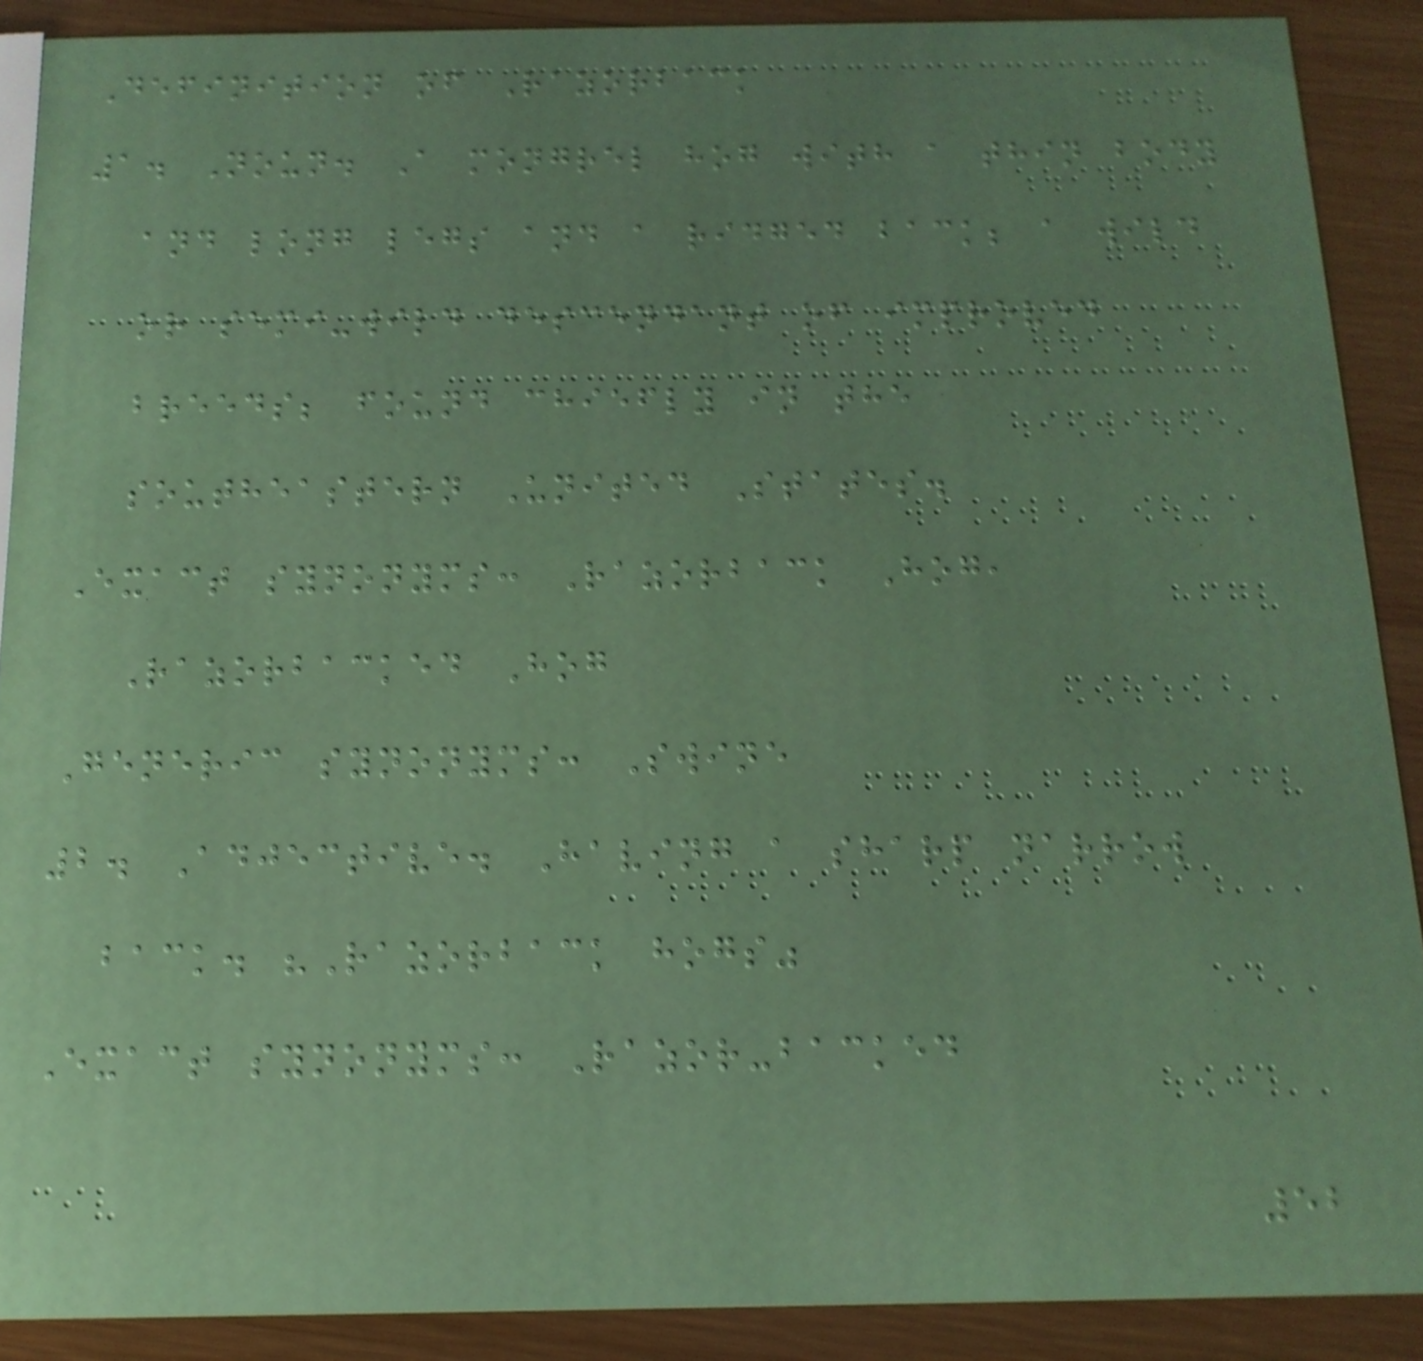Definition of Razorback
1. Noun. A mongrel hog with a thin body
and long legs and a ridged back; a wild
or semi-wild descendant of improved
breeds; found chiefly in the
southeastern United States.
Exact synonyms: Razorback Hog,
Razorbacked Hog
Generic synonyms: Swine
2. Adjective. Having a sharp narrow
back. "Razorback hogs"
Exact synonyms: Razor-backed
52
